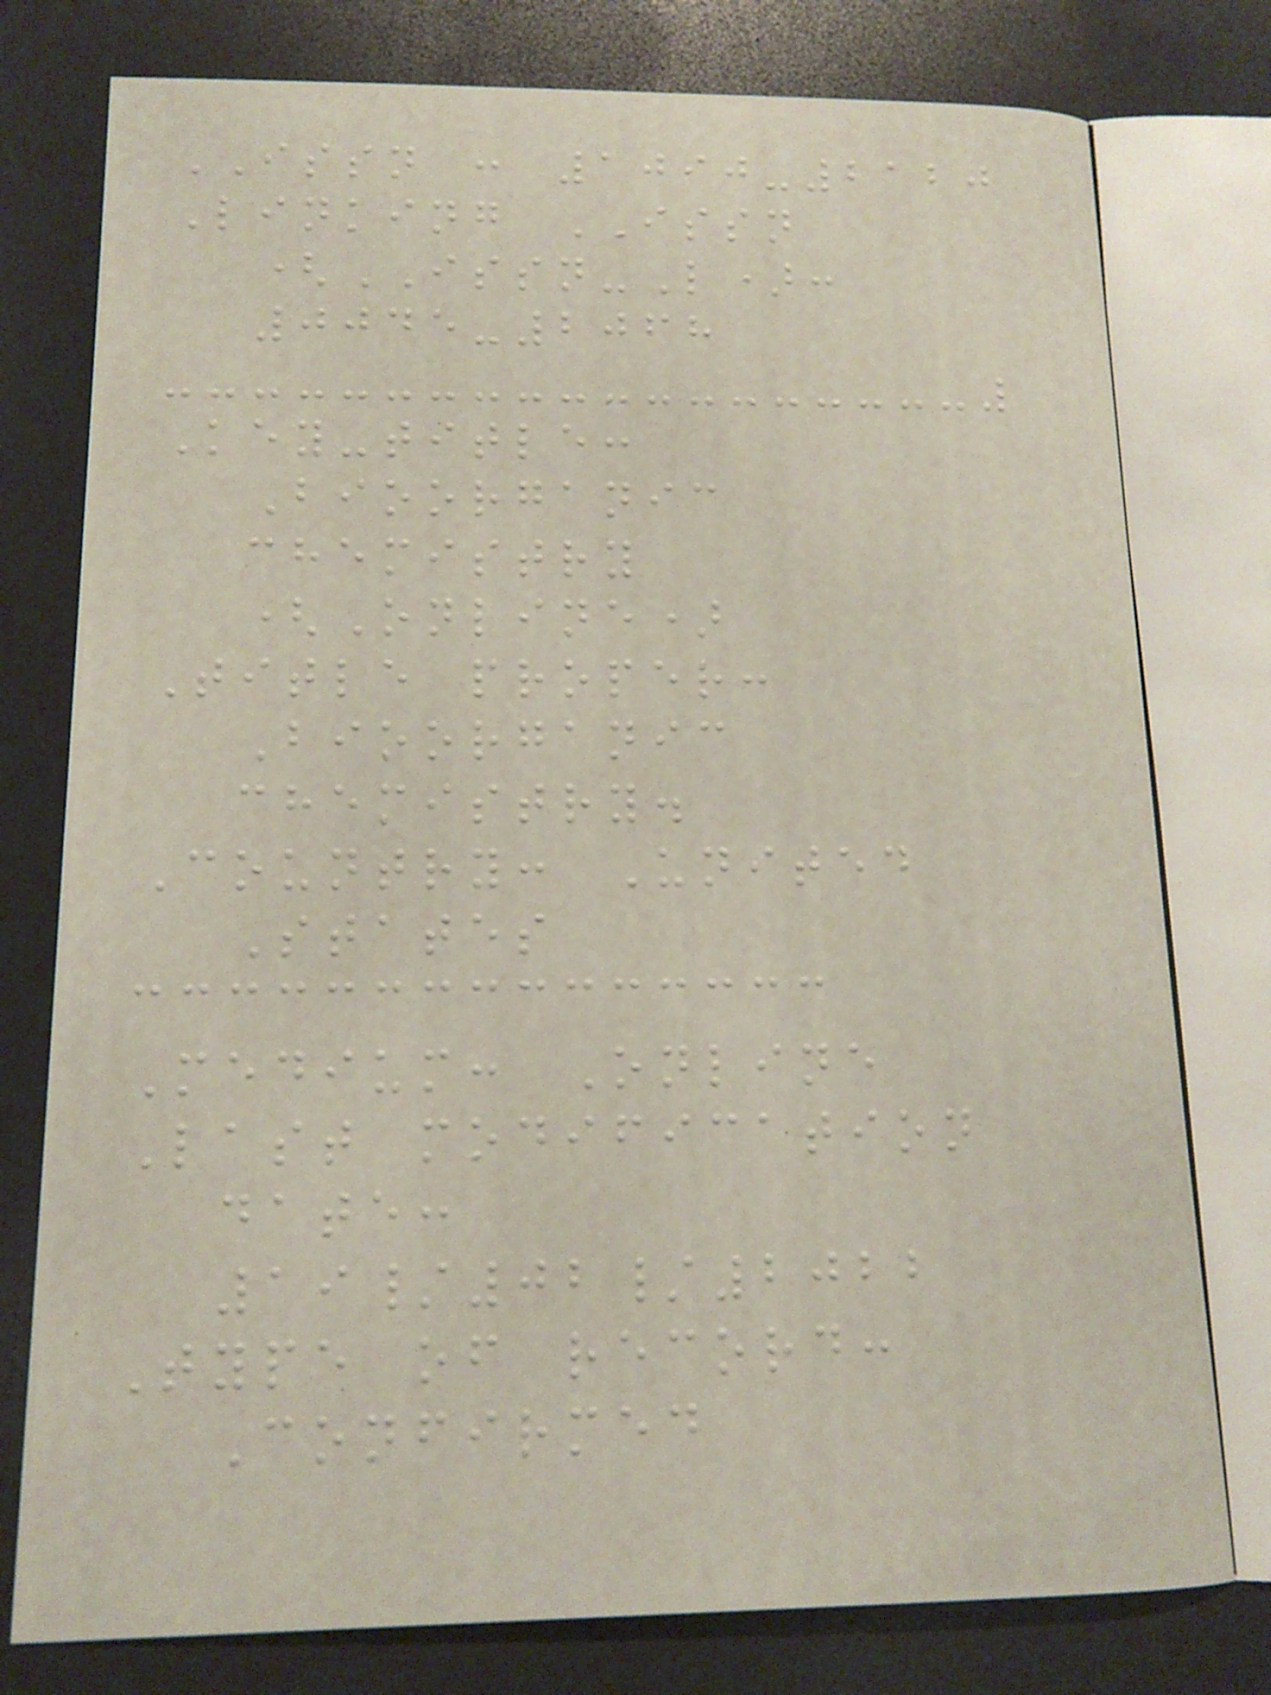ISSN : 1090-2120
Linking ISSN
(ISSN-L):
0045-2068
Key-title:
Bioorganic
chemistry
(Online)
Title proper:
Bioorganic
chemistry.
Country: United
States
Medium: Online
Last modification
date:
19/02/2022
Type of record:
Confirmed
